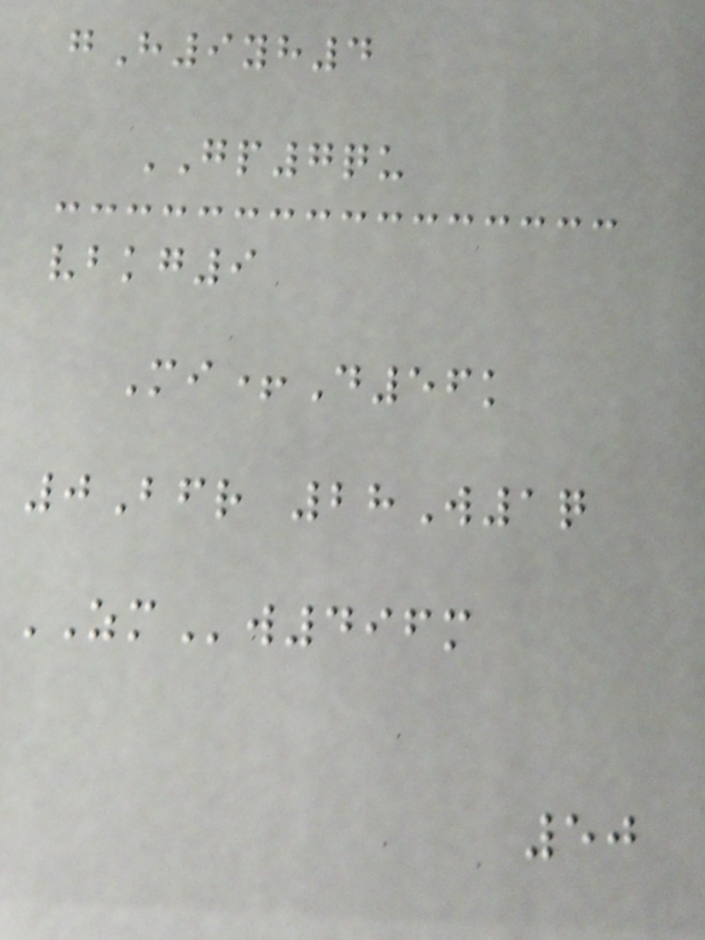gH9yh4
GP7qu
vbkg9
Mi+D56k
0Bfr 28W1q
ZMw496m
50
